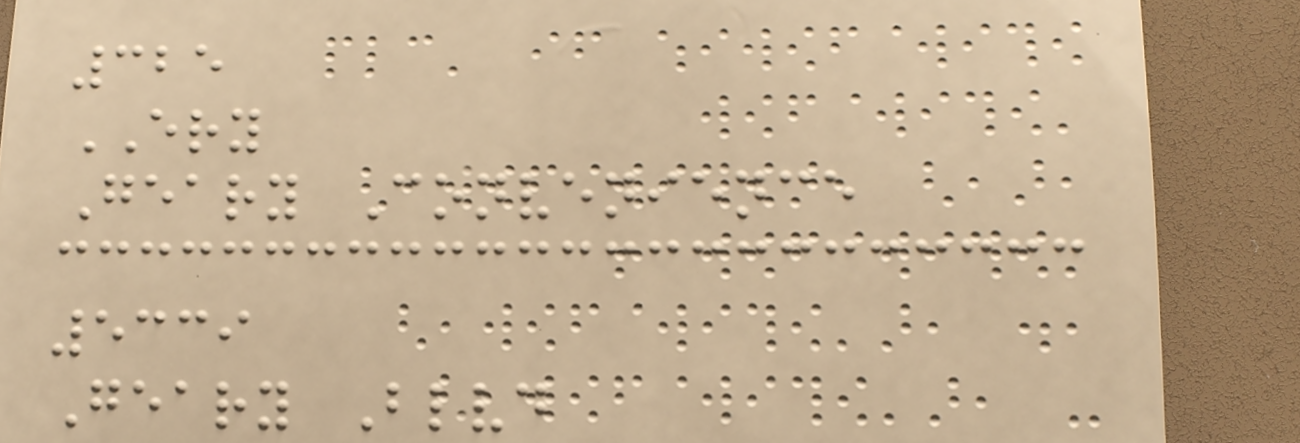325
ERY
Geary Convenience
5339
Geary Blvd
